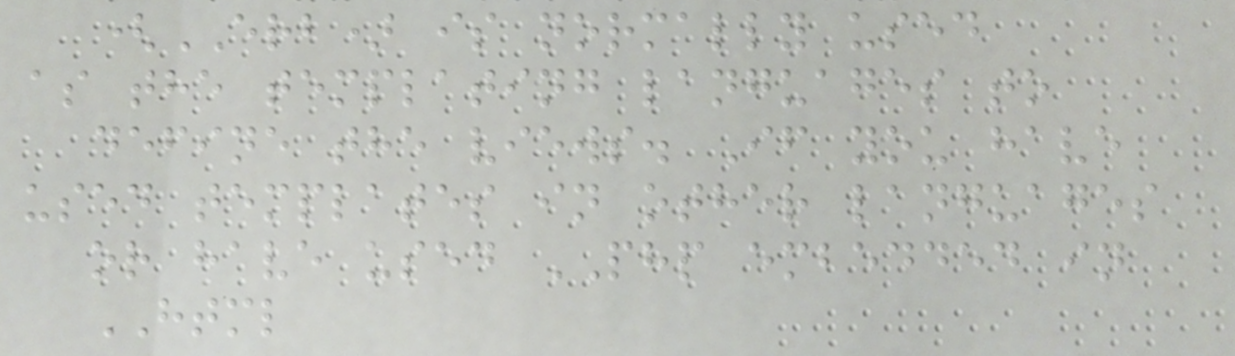(ERB) is normally used
as the templating languages to
define the views. If you have
used templates in other languages
or have used PHP embedded in
HTML
